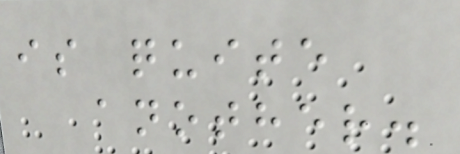is quite
another.
